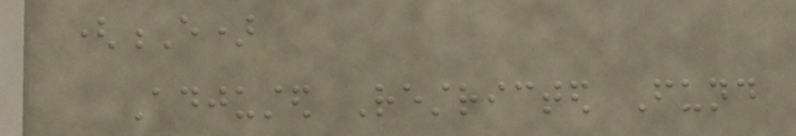(E)
Adjusted Restricted Fund
